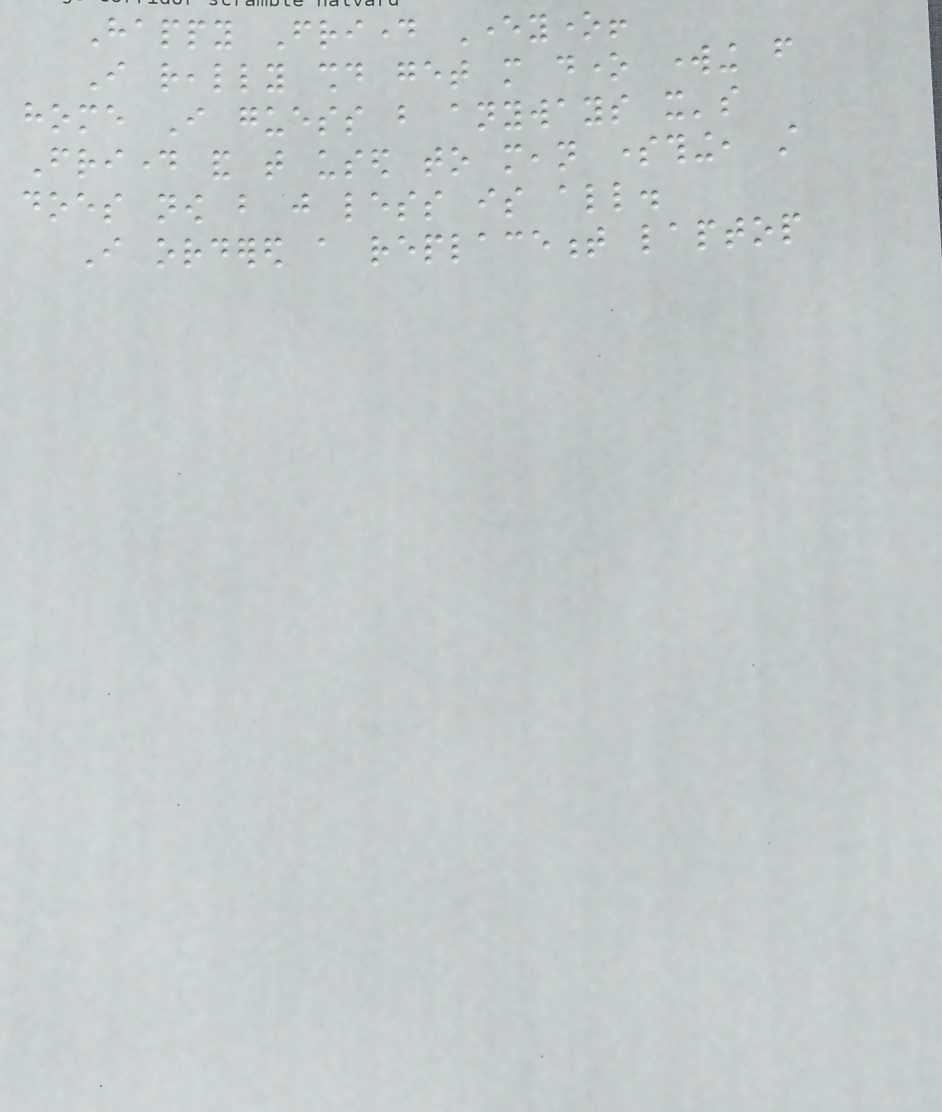Happy Friday Everyone!
I really should get more done working from
home I guess but anyways it's
Friday and that used to mean something, still
does now but just less is all.
I ordered a replacement laptop
